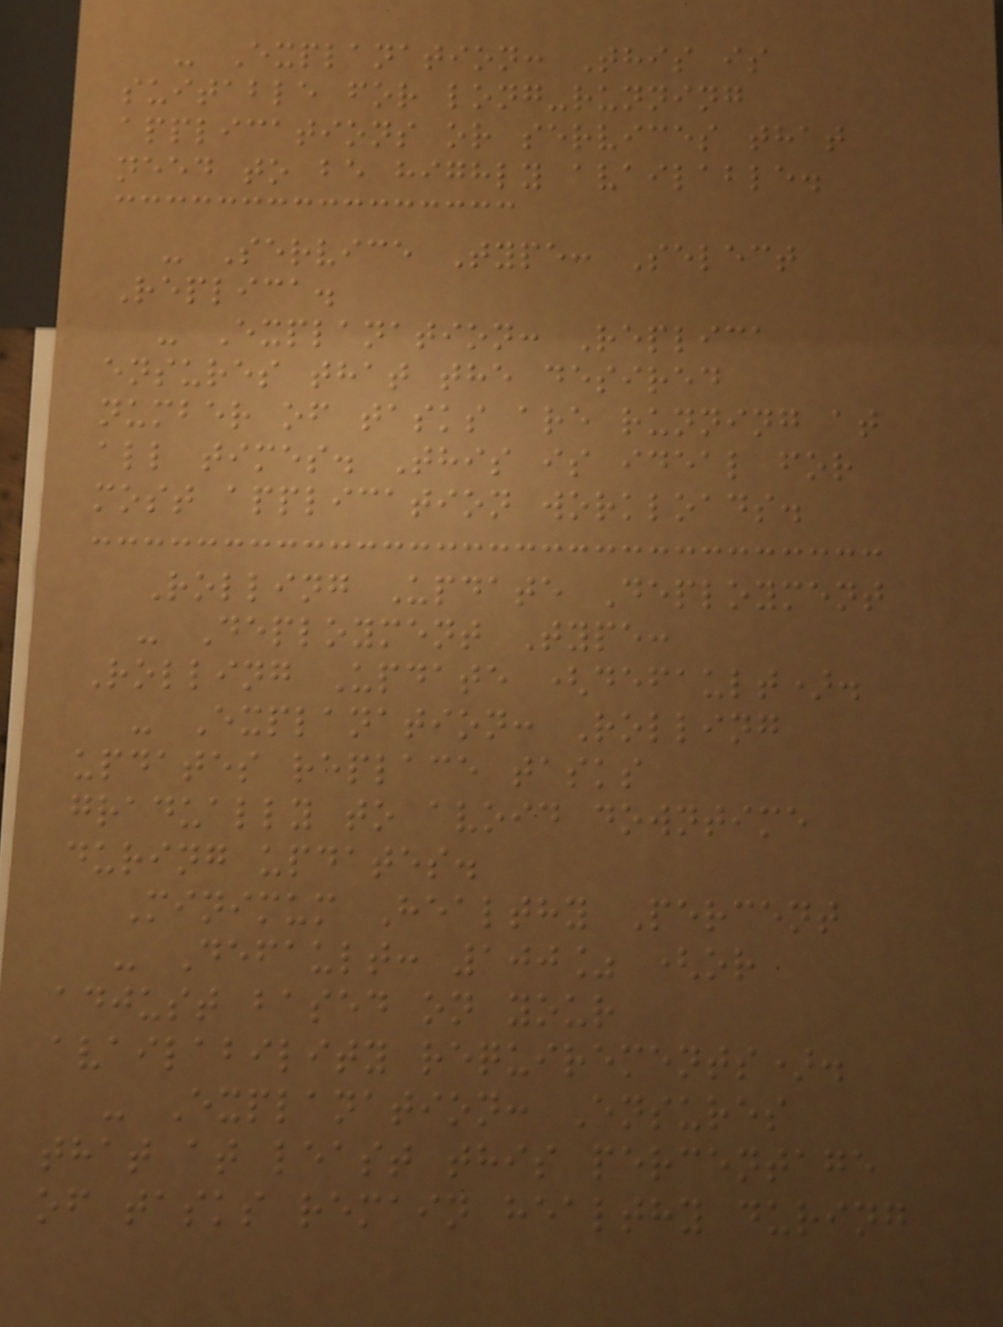- Explanation: This is
suitable for long-running
applications or services that
need to be highly available.
- Service Type: Select
Replica.
- Explanation: Replica
ensures that the desired
number of tasks are running at
all times. This is ideal for
most application workloads.
Rolling Update Deployment
- Deployment Type:
Rolling Update (default).
- Explanation: Rolling
updates replace tasks
gradually to avoid downtime
during updates.
Minimum Healthy Percent
- Default: 100% (or
adjust based on your
availability requirements).
- Explanation: Ensures
that at least this percentage
of tasks remain healthy during
